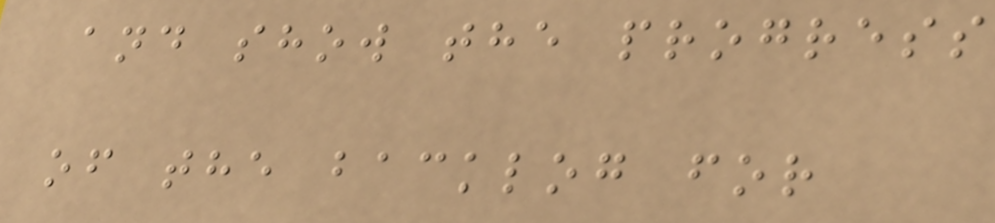and show the progress
of the backlog for
